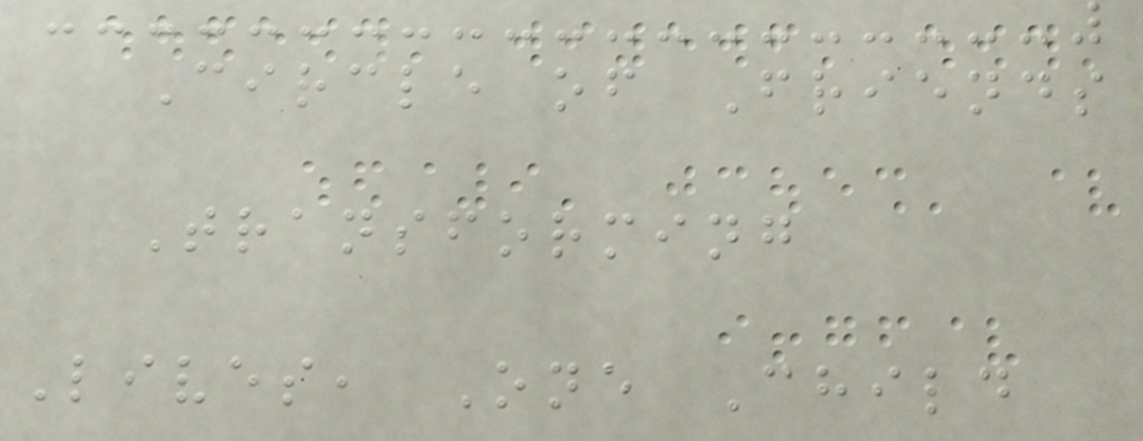Circle of Friends
Transforming
Lives, One Child
